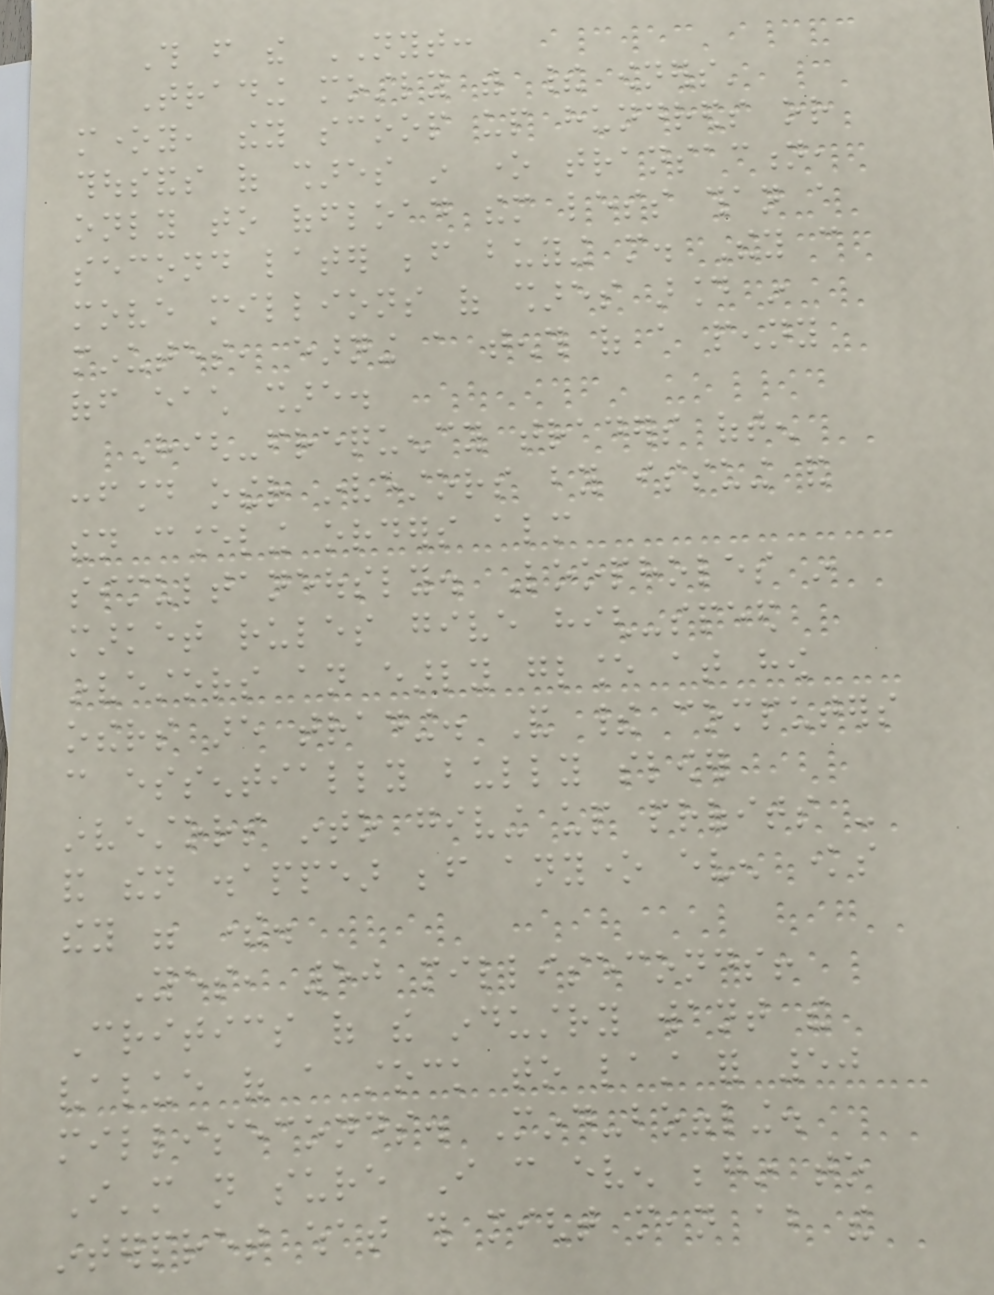This from the NYT:
Trading mostly with their owners'
money, they scoop up hundreds or
thousands of shares in one transaction,
only to offload them less than a
second later before buying more. They can
move millions of shares around in
minutes, earning a tenth of a penny
off each share.
High-frequency traders often
confound other investors by issuing and
then canceling orders almost
simultaneously. Loopholes in
market rules give high-speed
investors an early glance at how
others are trading. And their computers
can essentially bully slower
investors into giving up profits -
and then disappear before anyone even knows
they were there.
Yes, 50 milliseconds!
Critics of the industry want the
value of a stock to last for 50
milliseconds. Mind-boggling.
I'm not sure I can even begin to
interpret what this might mean about the
